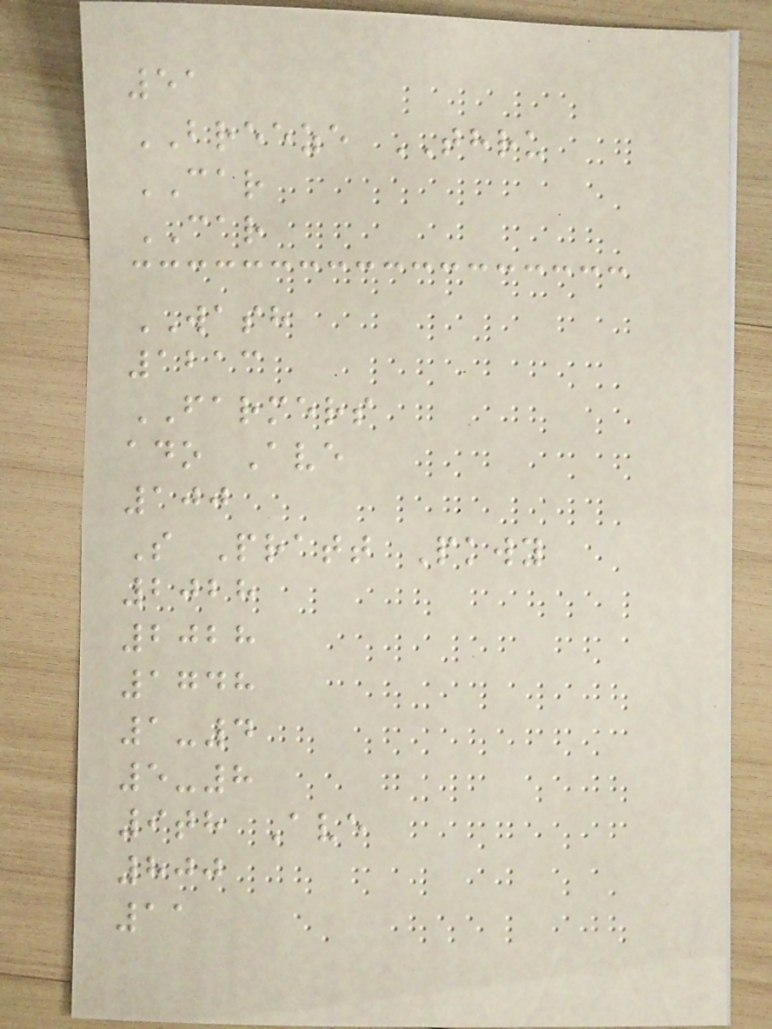51
BREEZE THRU
CAR
CAR
WASH
1213
FARMERS
ado Ave
100
S Pratt Pkwy
2028
2028
1748
1-4
5-8
9th Ave
800
11
